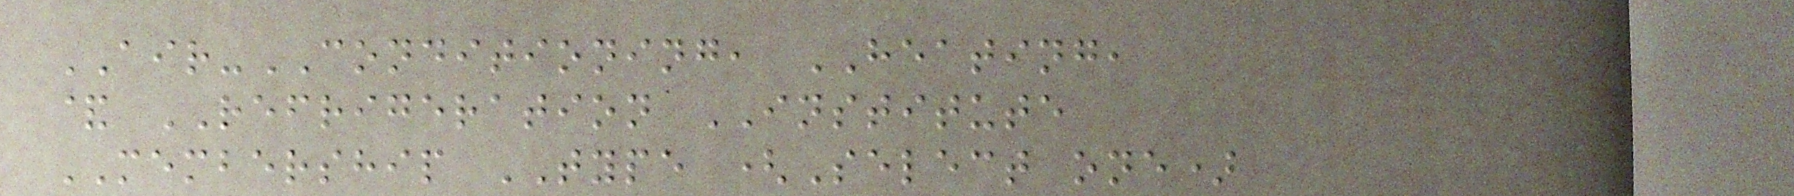AIR-CONDITIONING, HEATING,
& REFRIGERATION INSTITUTE
MEMBERSHIP TYPE (Select one)
